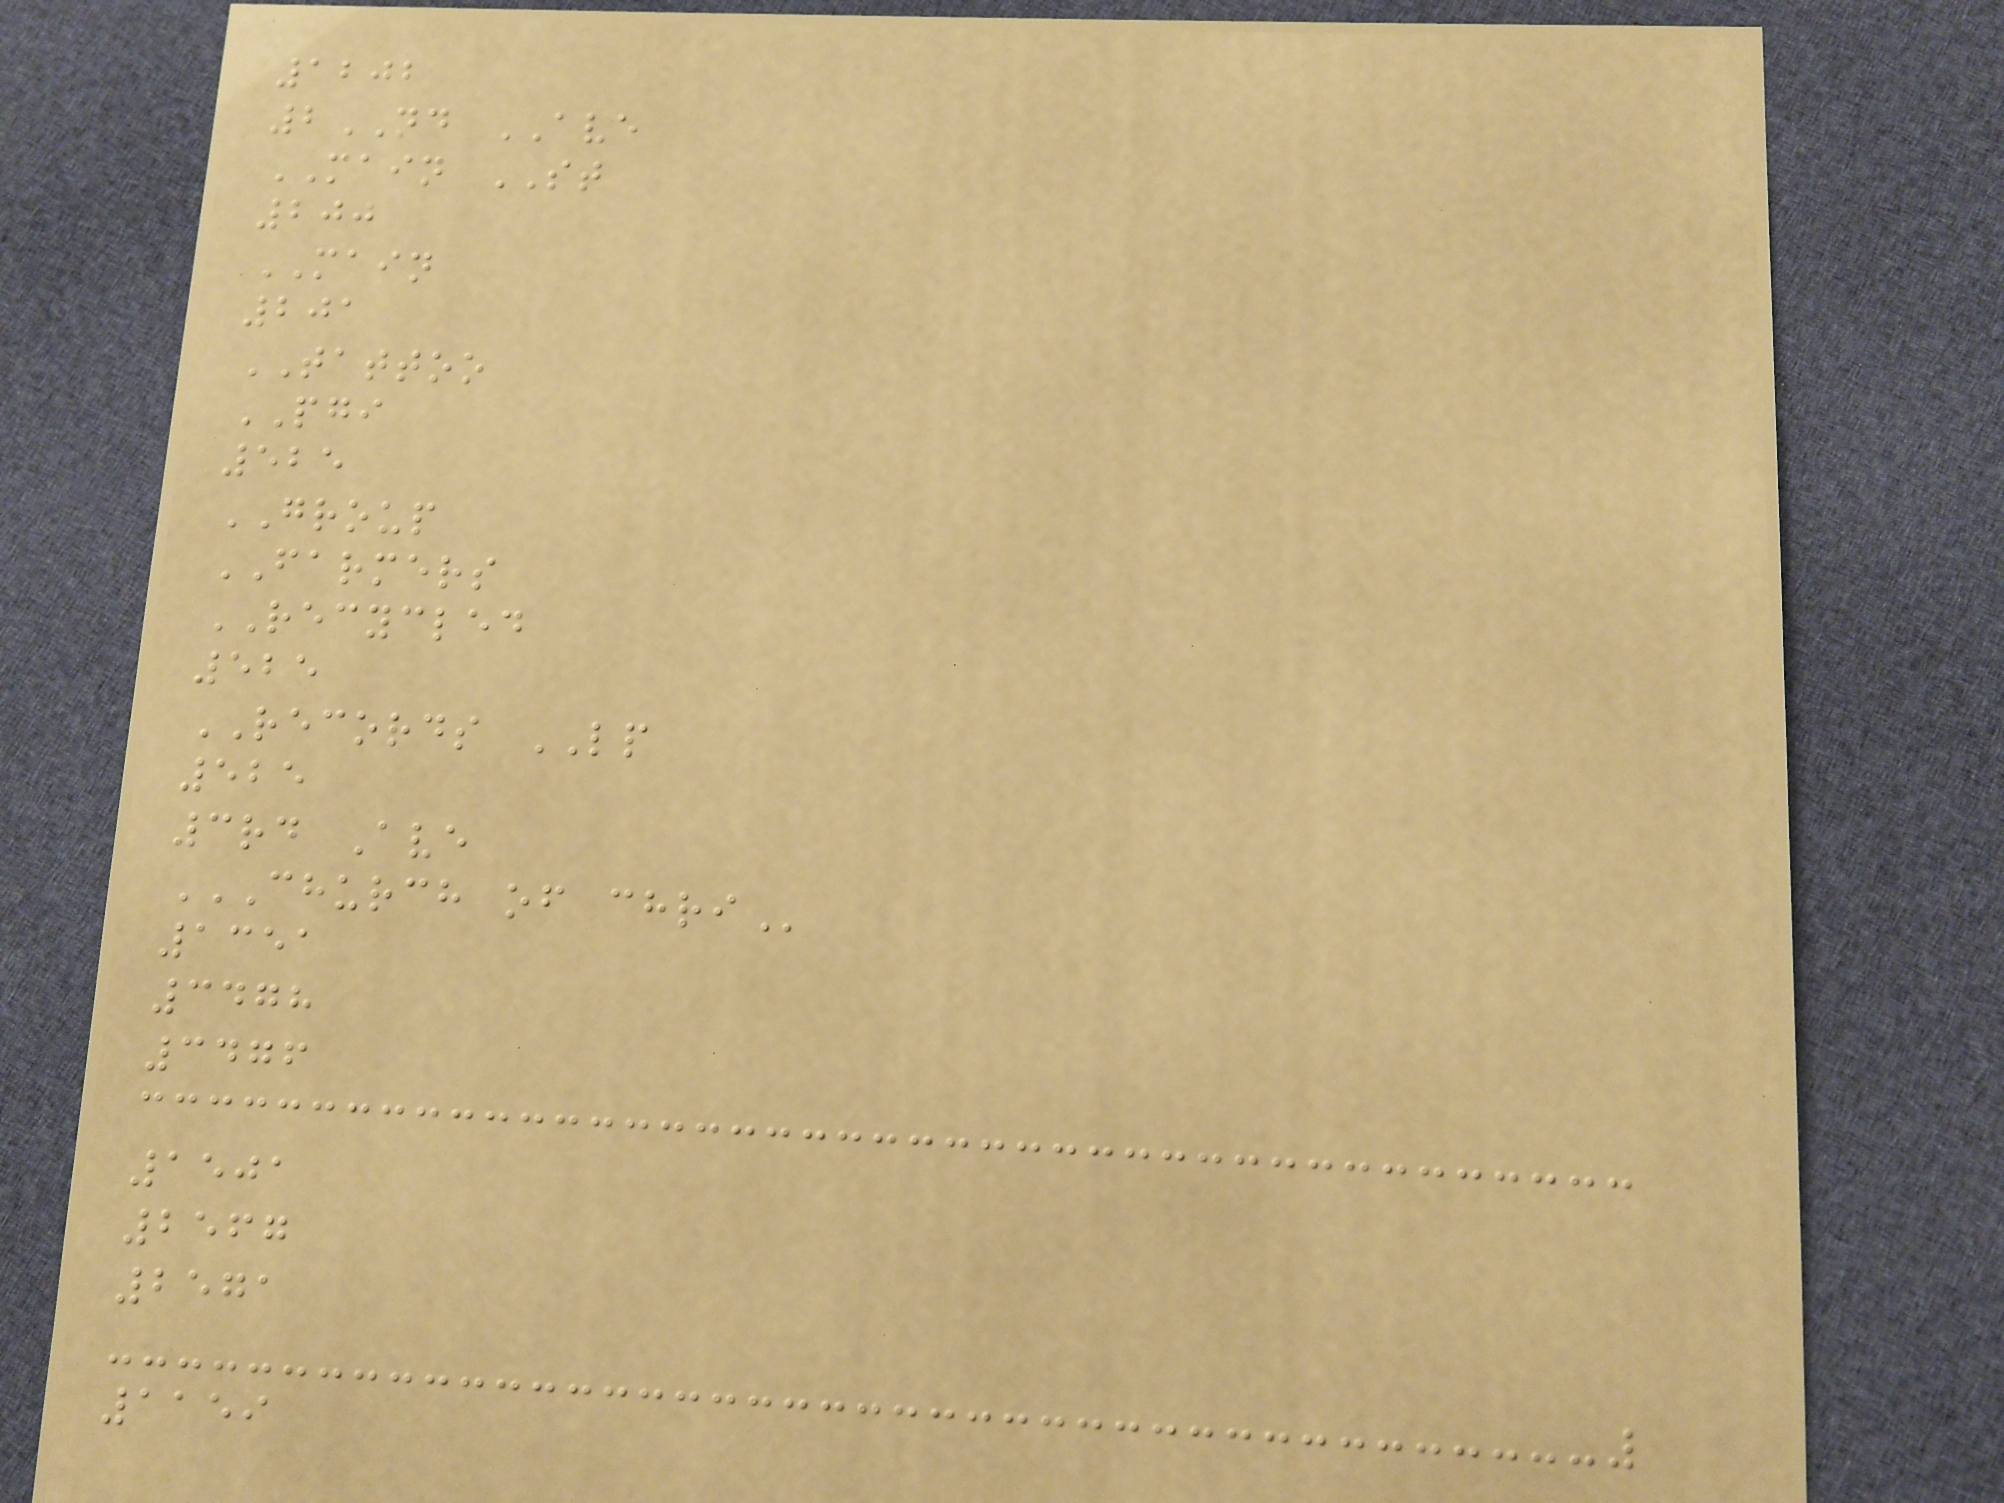1202
2ND AVE
MAIN ST
200
MAIN
201
TATTOO
PGI
525
GROUP
FARMERS
RECYCLED
525
RECORDS LP
525
3rd Ave
CHURCH OF CHRI
1351
3478
3476
1501
2567
2571
1159
